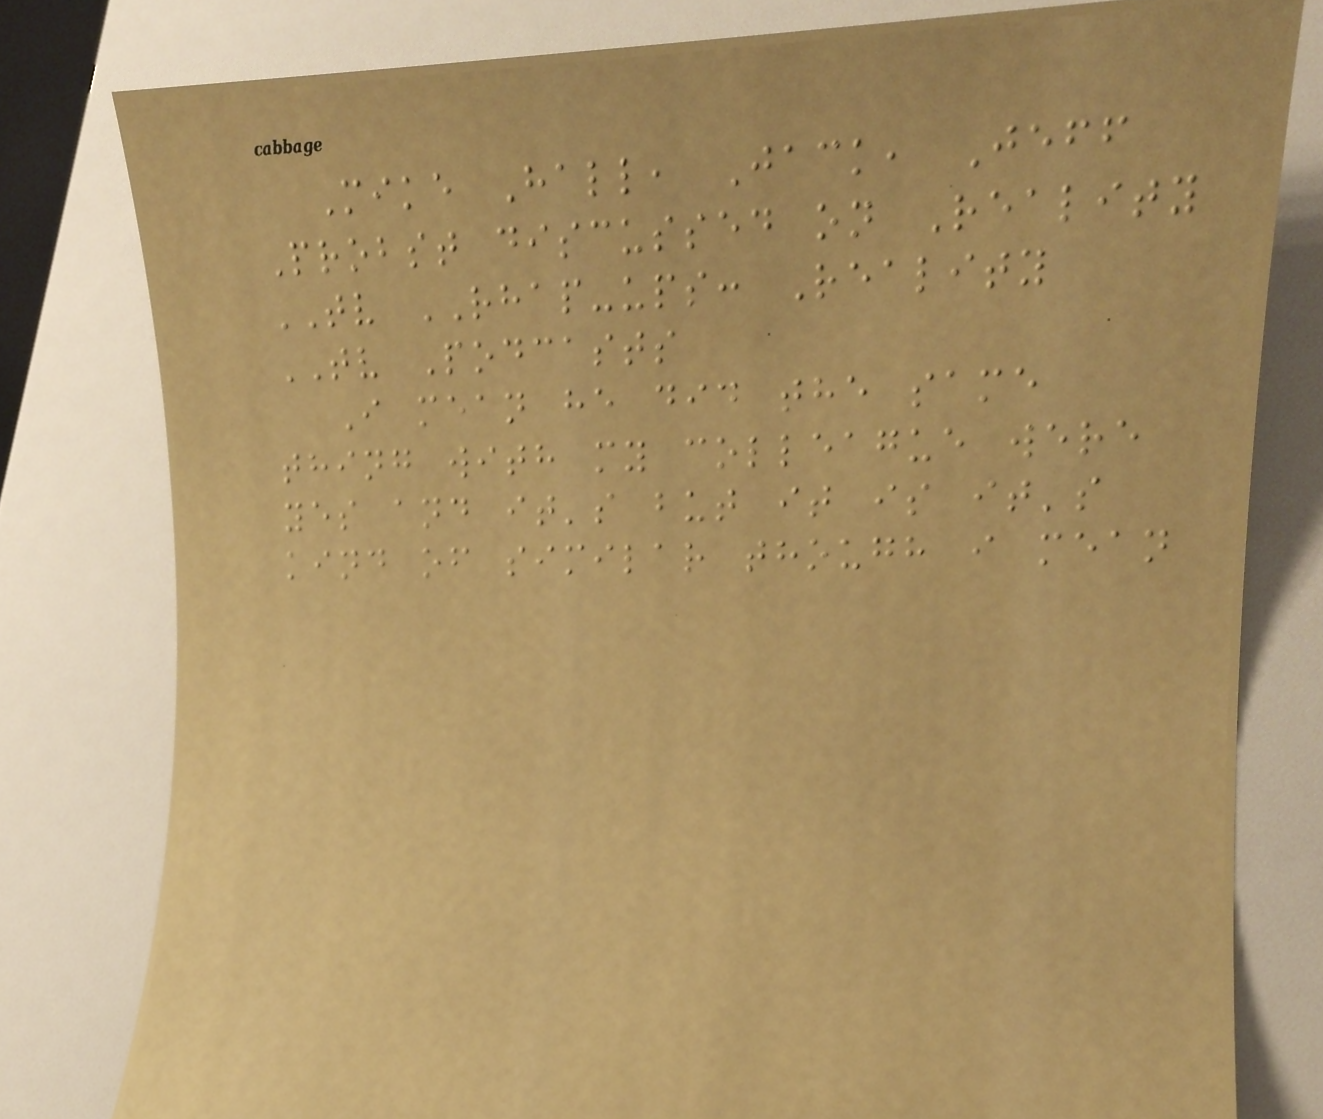Mike Hall, Jack, Jeff
Probst discussed on Reality
TV RHAP-ups: Reality
TV Podcasts
I mean he did the same
thing with my colleague were
yes and it's but it is it's
kind of similar though i mean
